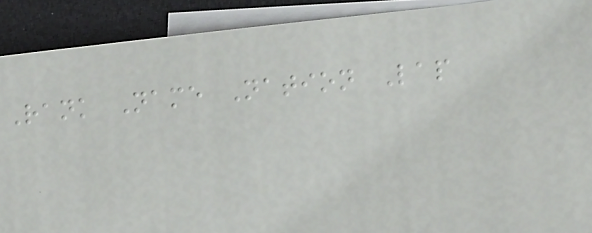Rank Name Nation Lap
